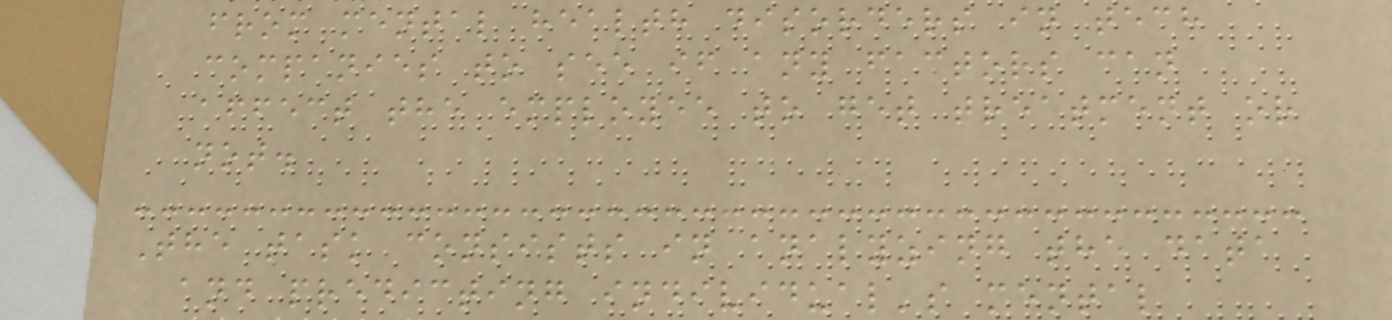from mental health disorders in tech
companies to see if any factors can
affect the employee to get treatment or
not.
The task consists in analyzing the data
and predicting individual's mental
